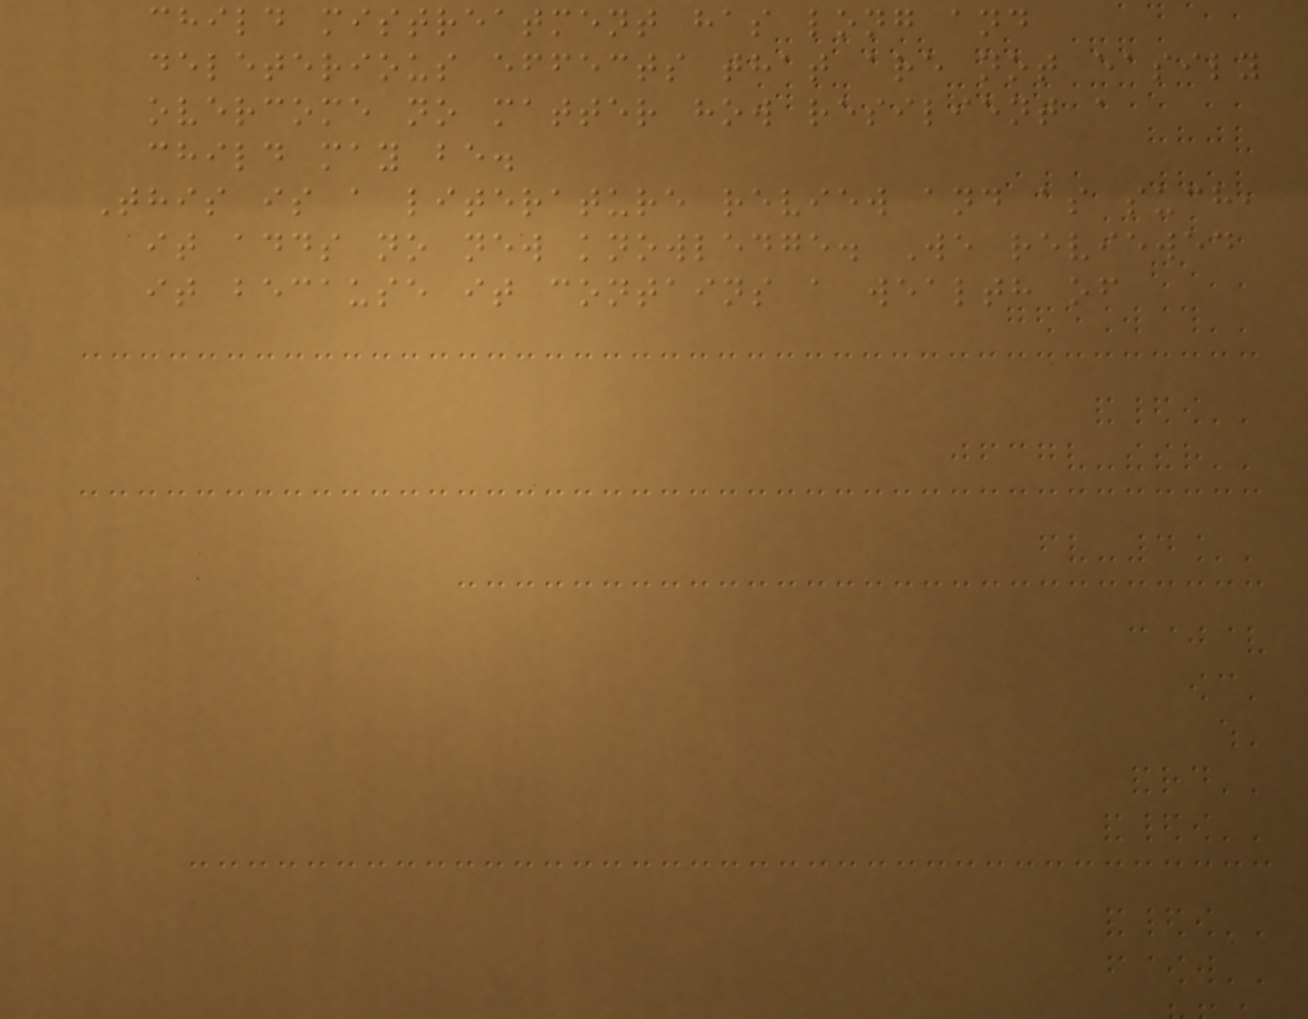child mistreatment has long and
deleterious effects that are not easily
overcome no matter how resilient a
child may be.
This is a literature review and as such,
it adds no new knowledge. We reviewed
it because it contains a wealth of
